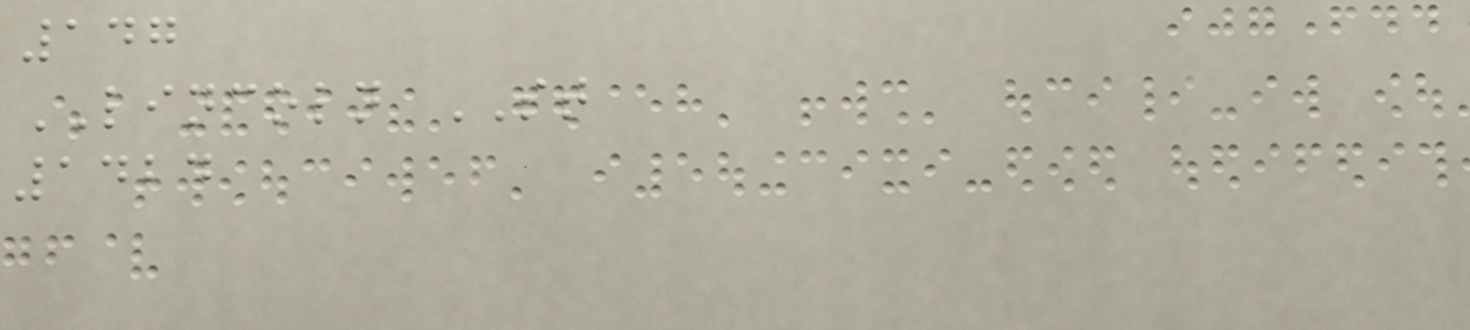147
LINCOLN ST
1424
